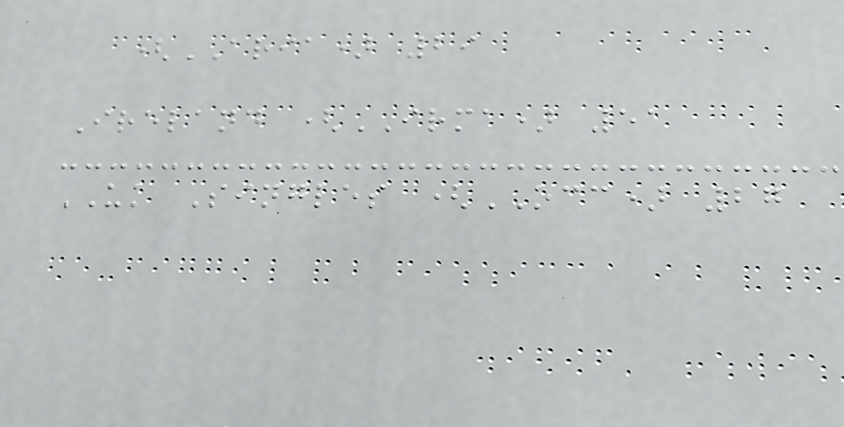(ARIA) 29
Ireland (IRMA) 51
UK Singles (OCC) 27
